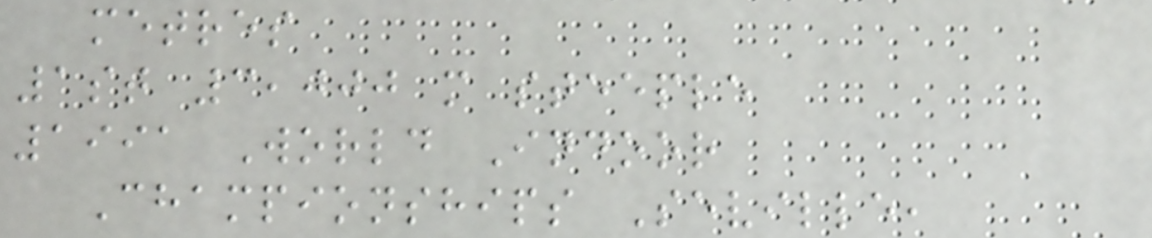metres
1st 3,000 m steeple
1991 World Indoor
Championships Seville,
